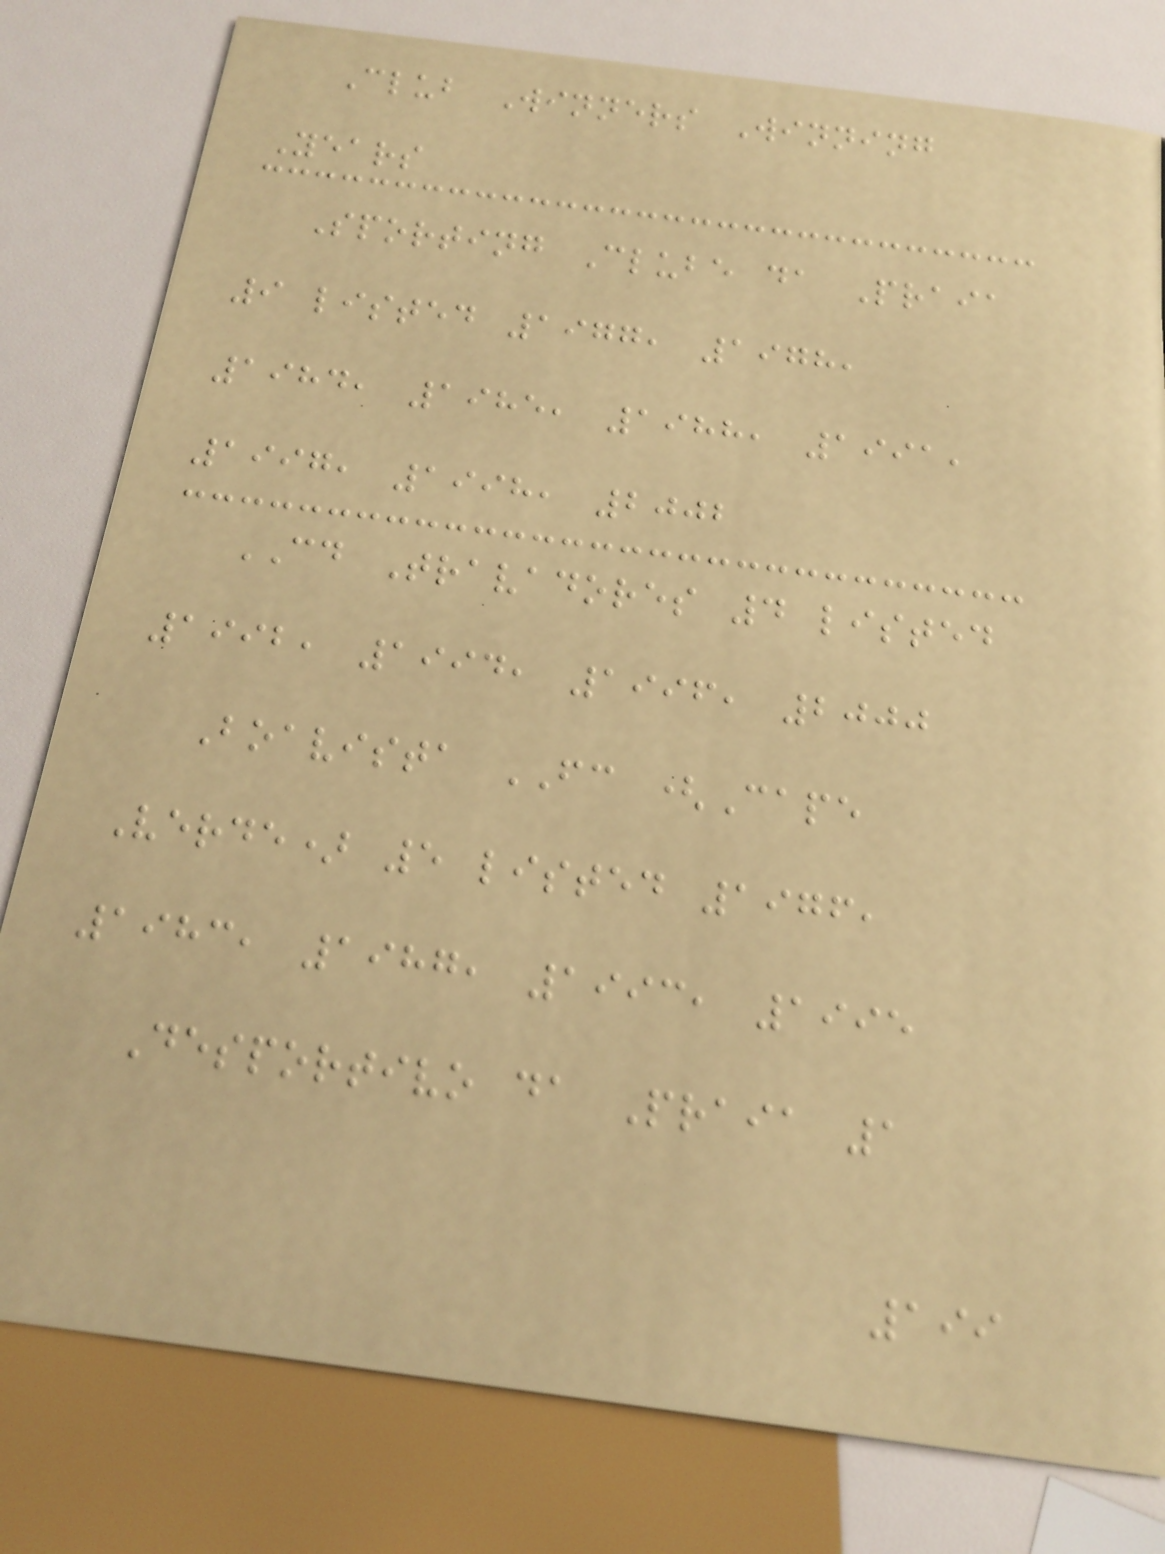Club Winners Winning
Years
Sporting Clube da Praia
9 listed 1977, 1978,
1984, 1985, 1988, 1991,
1997, 1998, 2002
CD Travadores 4 listed
1992, 1994, 1996, 2000
Boavista FC (Cape
Verde) 5 listed 1976,
1983, 1987, 1993, 1995
Desportivo da Praia 1
199
